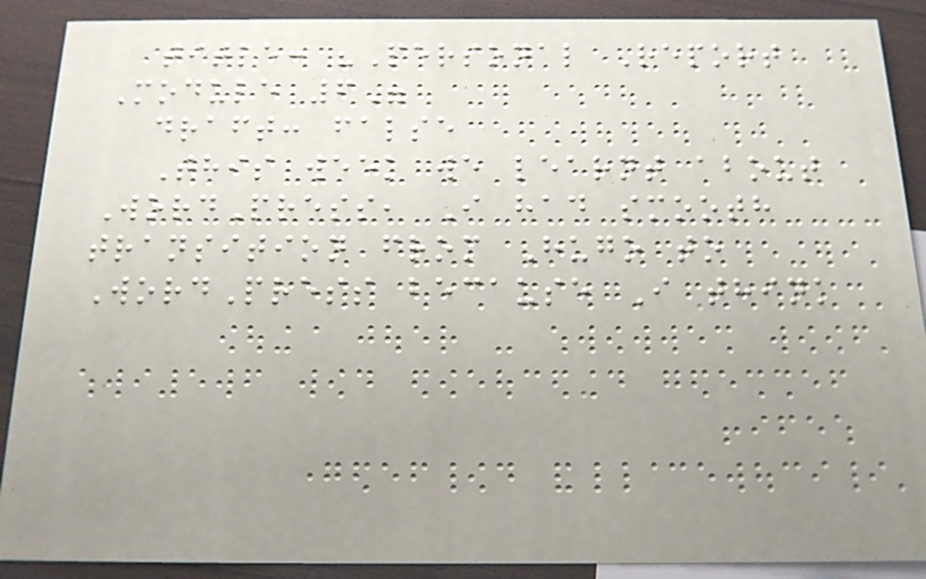title: "Personal Report
Module 6"
draft: false
This week we learnt about
WordPress, I had smooth
transition from Hugo to
WordPress because I think
